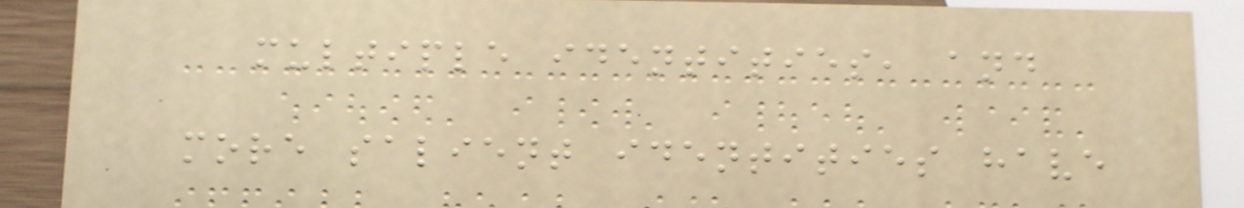multiple identities, and
more salient identities have
